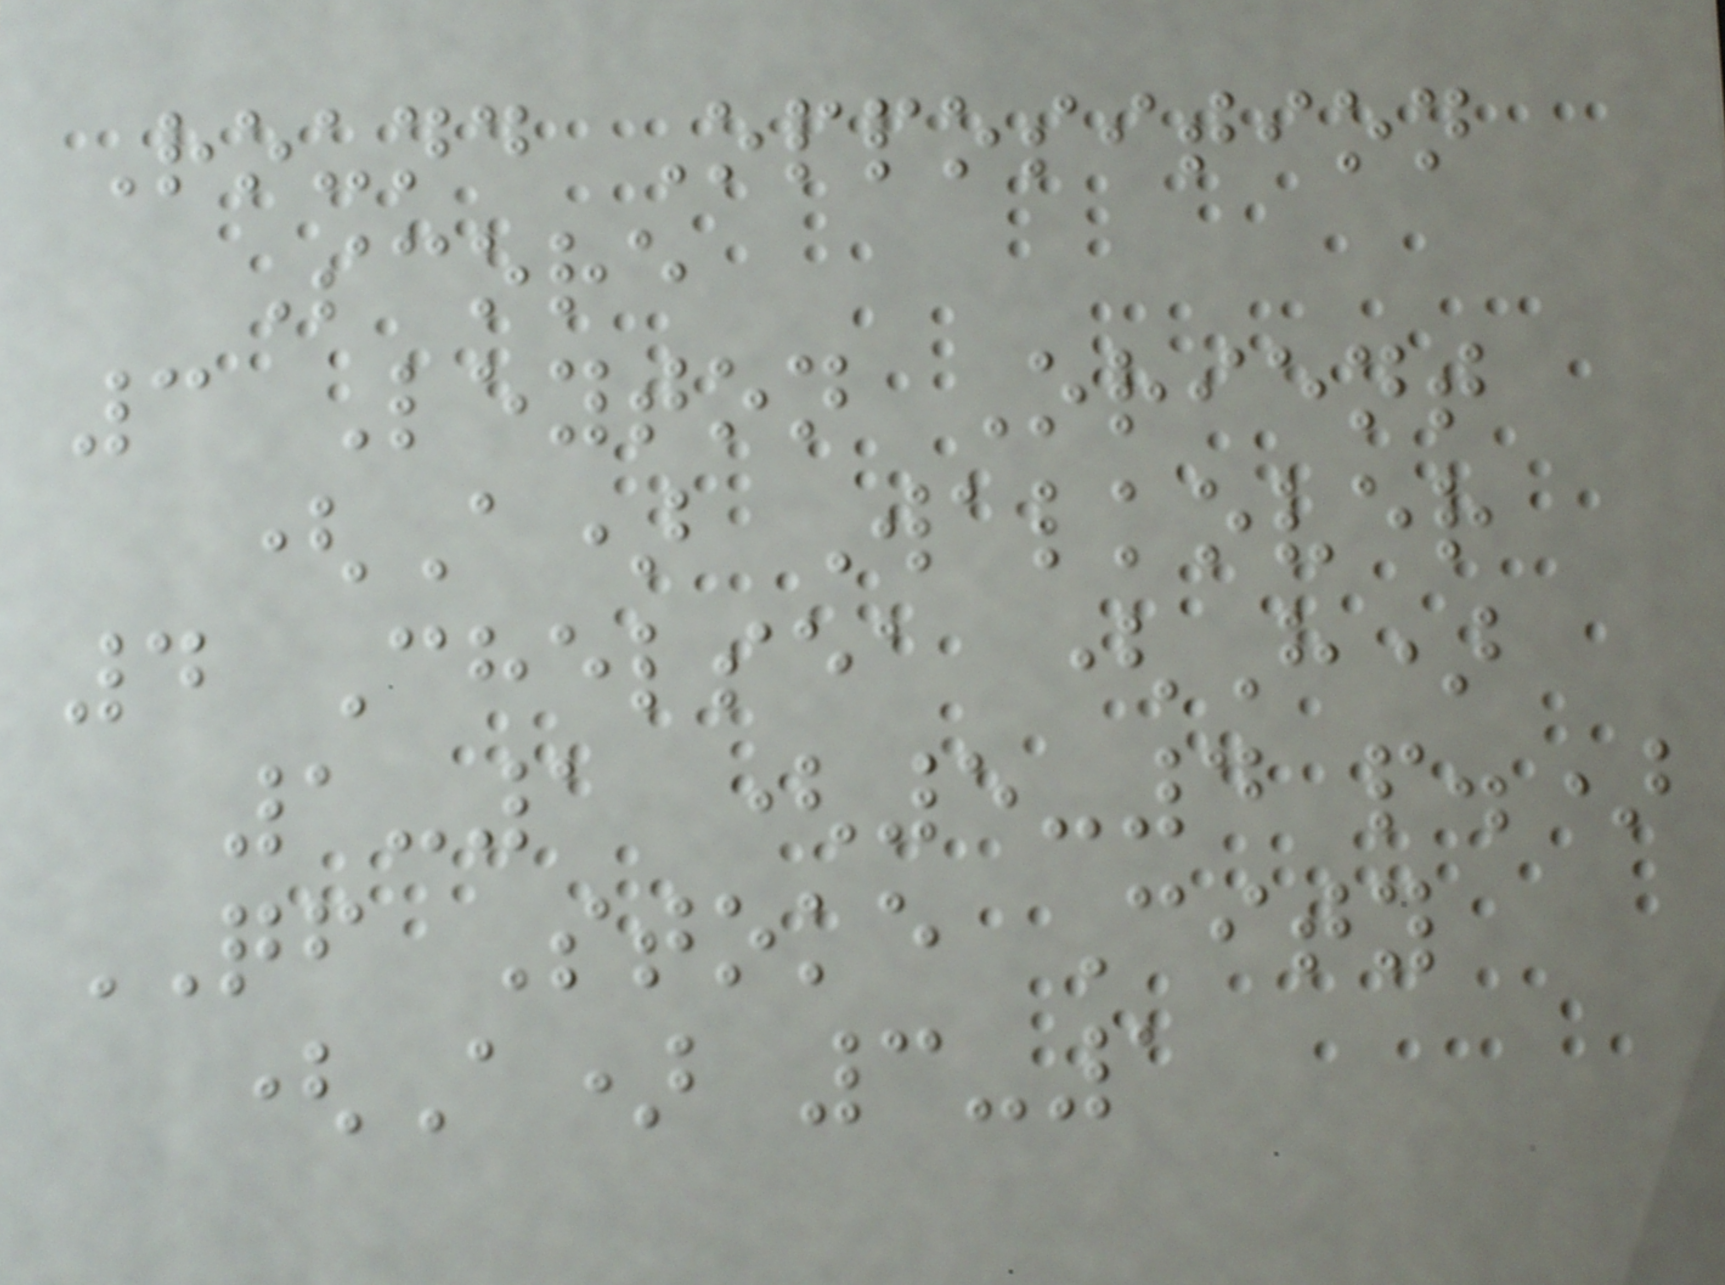Round Opposition
Score
3 Leyton Orient
(A) Walkover
4 Chelsea (H)
1-1 (5-4 p.)
QF Stoke City
(A) 3-1
